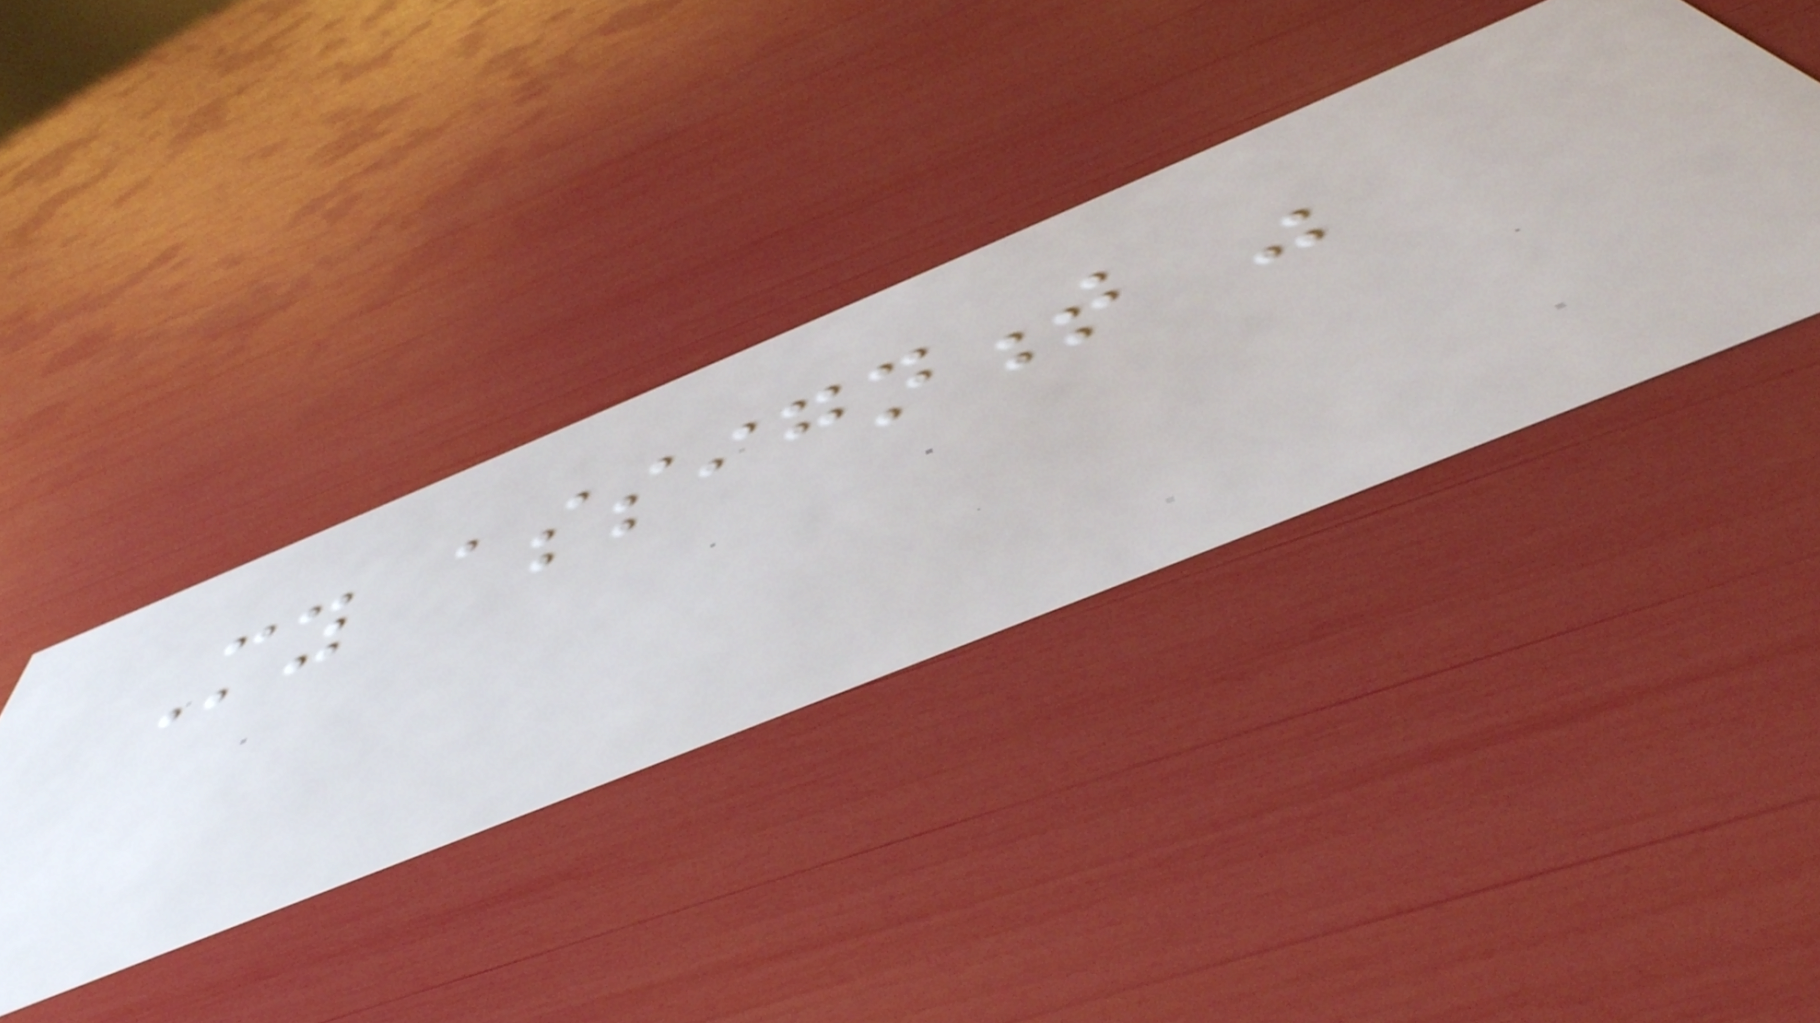My assignment was
